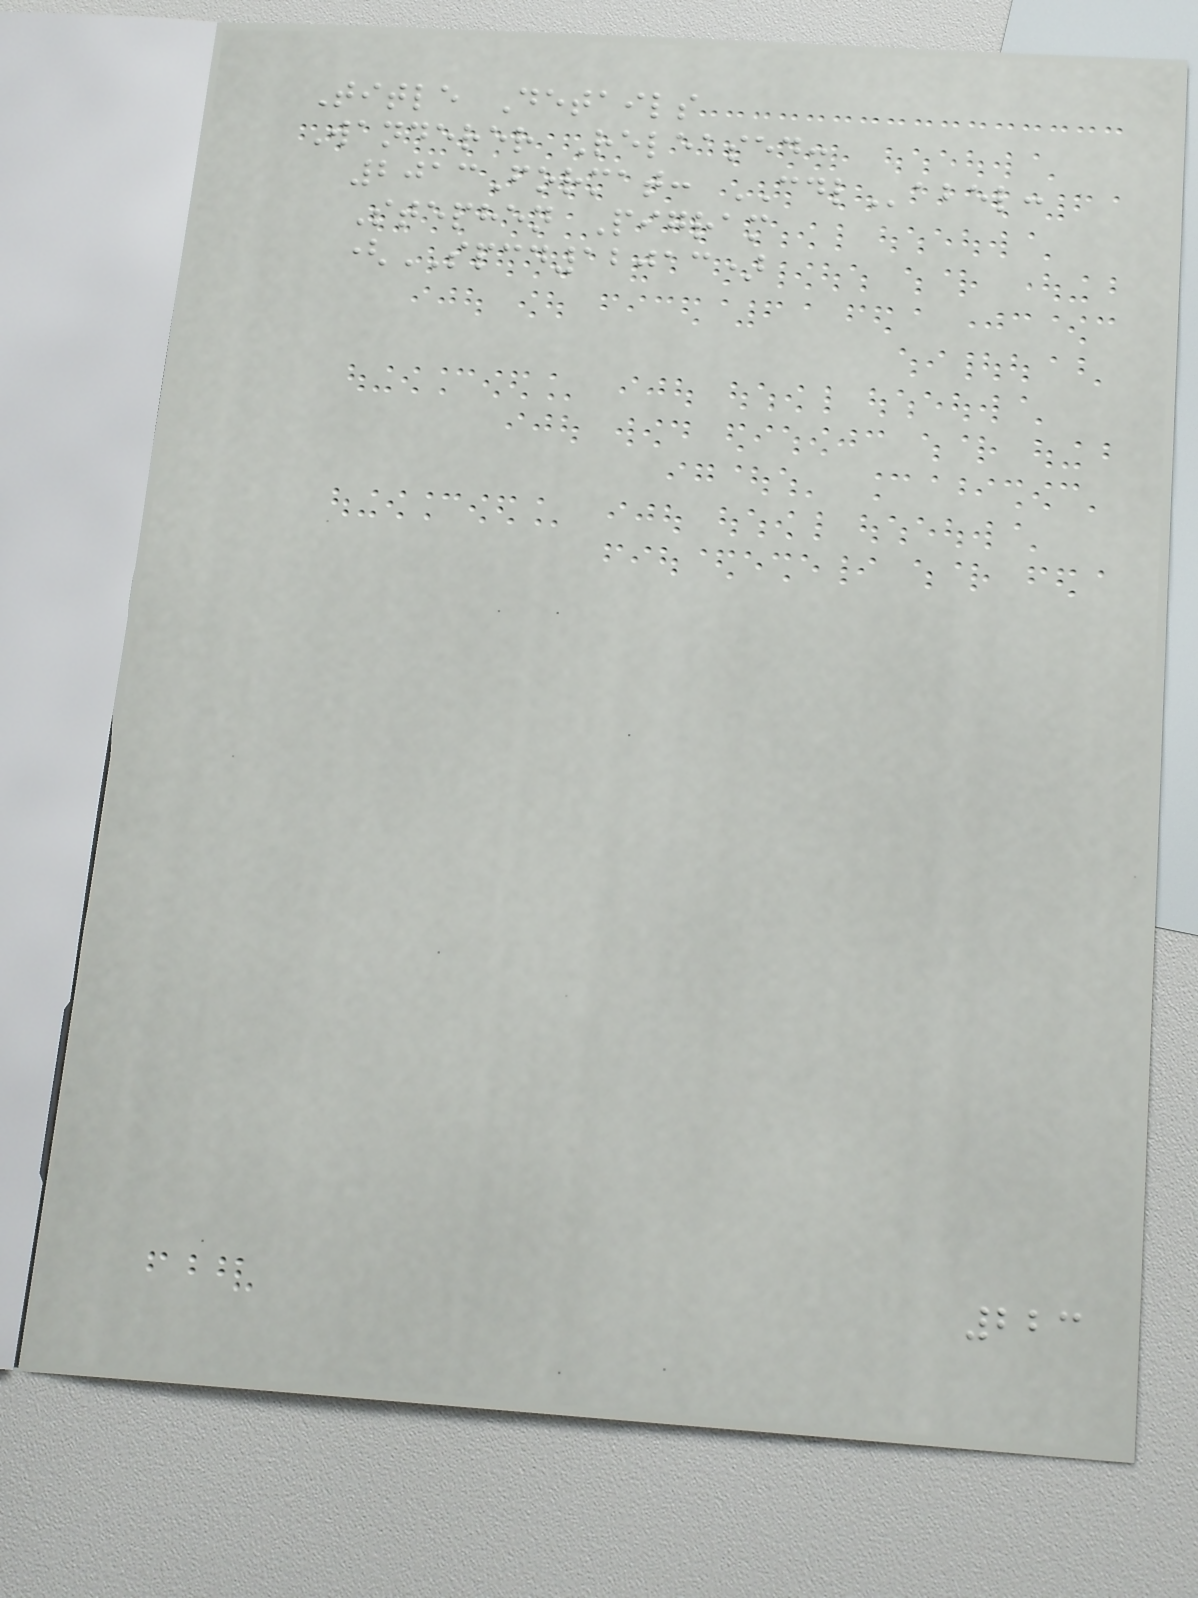Title Details
Wanderer Released:
2013Format: CDLabel:
Stephen Pigram
(SPCD12013)
223
